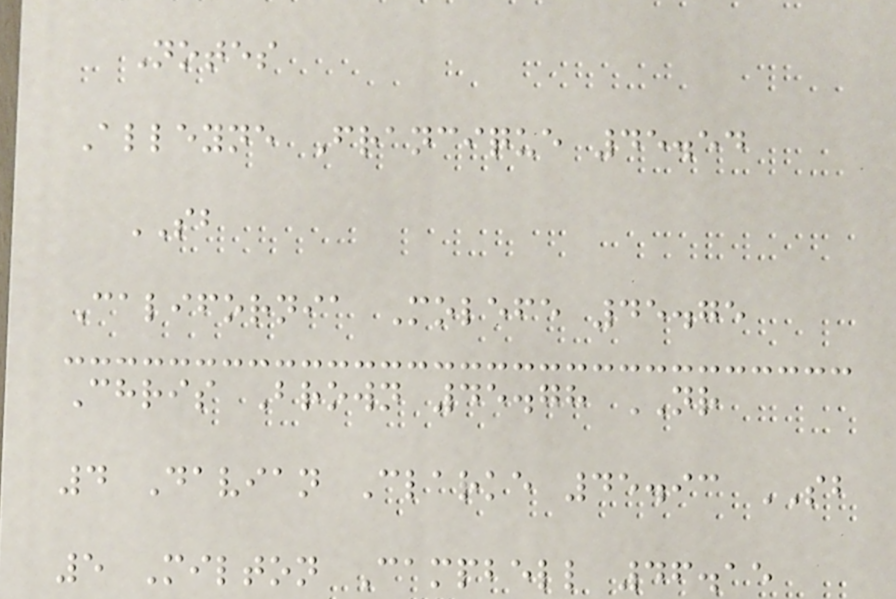Notes
Alleyne Francique 45.54
SB
California Molefe 45.75
Chris Brown 45.78 NR
4 Davian Clarke 45.93 SB
5 Milton Campbell 46.15
